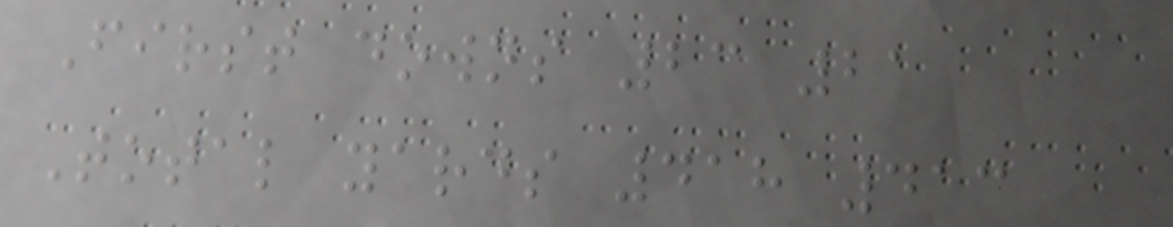First downs 23 21
Total yards 418 413
